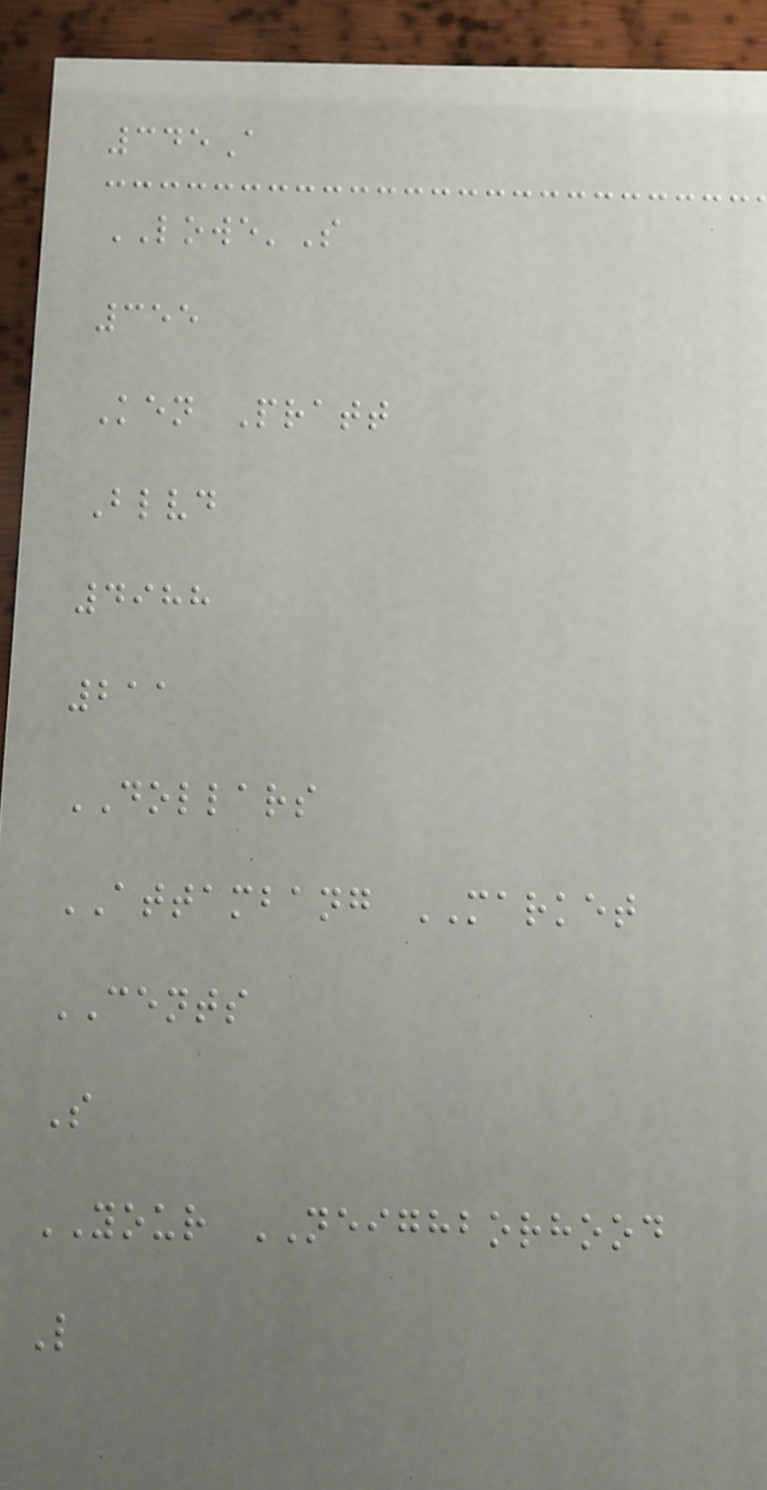345A
LOWE'S
355
Ken Pratt
Blvd
4988
211
DOLLARS
ATTAMBANG MARKET
CENTS
S
YOUR NEIGHBORHOOD
L
